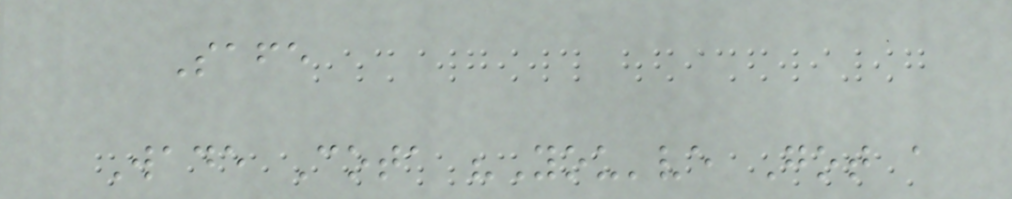Safe
Wade Cota "You've Got a
